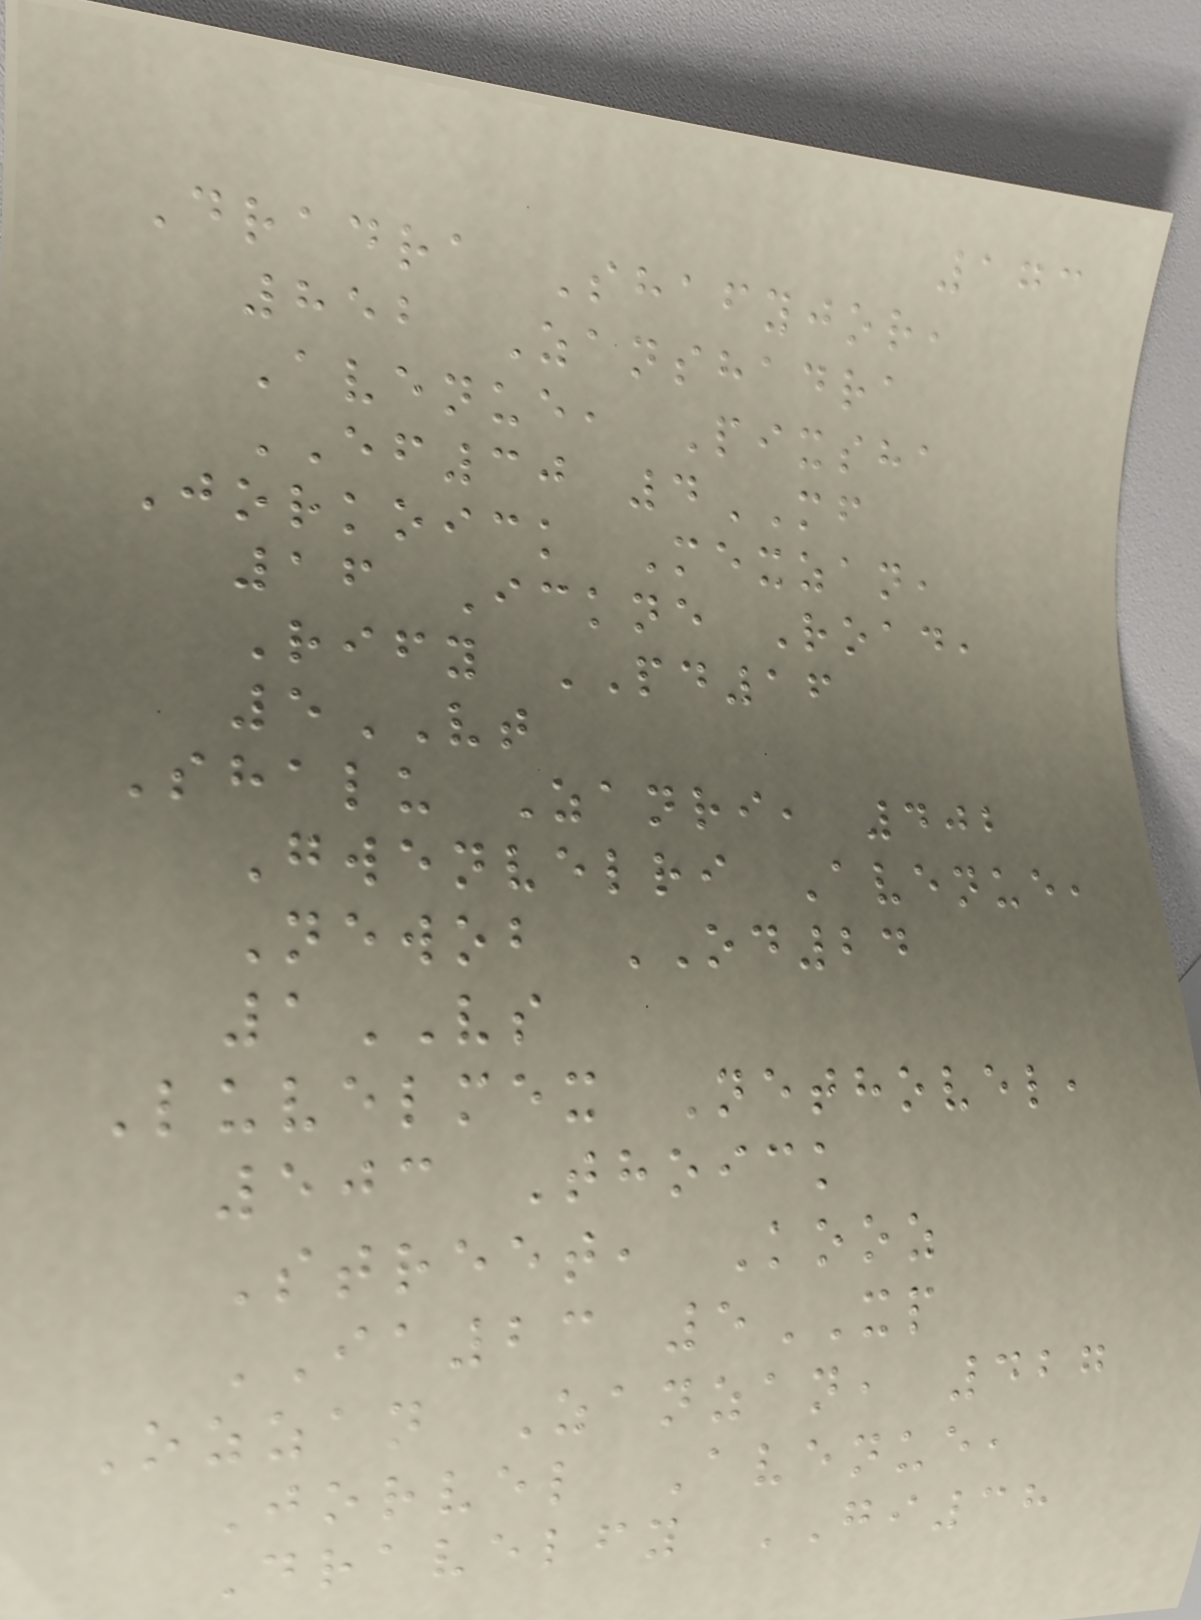173
Dradra Shafyjor,
852 Zanshadra
Avenue, Pixsha
EF30 4MF
Jorkoick Mexzan,
16 Ickne Road,
Rify PD16
5VT
Shalu Zanri, 402
Gwenvelri Avenue,
Newob OD24
1VS
Luvelmex Nethovel,
503 Thoick
Street, Kooz
IA23 5XP
Ozzan Zanzan, 427
Jorvel Avenue,
Dravelfy GI38
